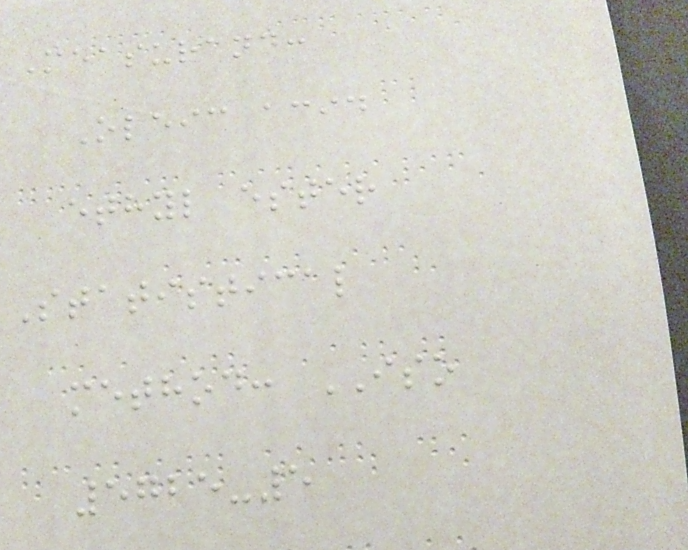Measurand:
Oleic acid
ethyl ester
Statistical
method: ISO
5725-5
